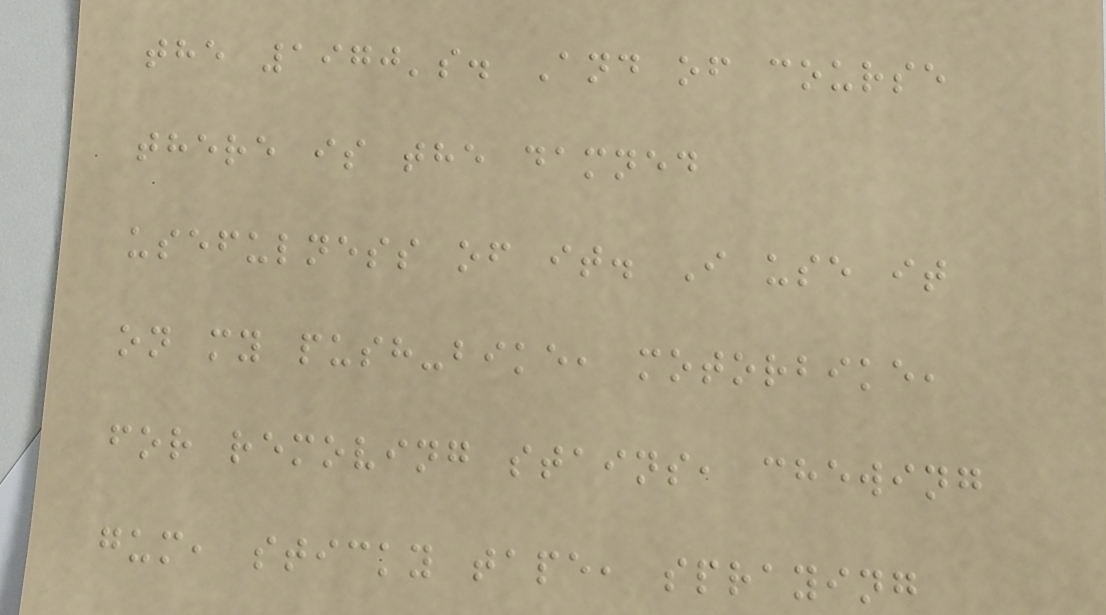the 1970's. And of course
there is the damned
usefulness of it. I use it
on my push-bike, motorbike,
for removing stains, chewing
gum, sticky tape, spraying
